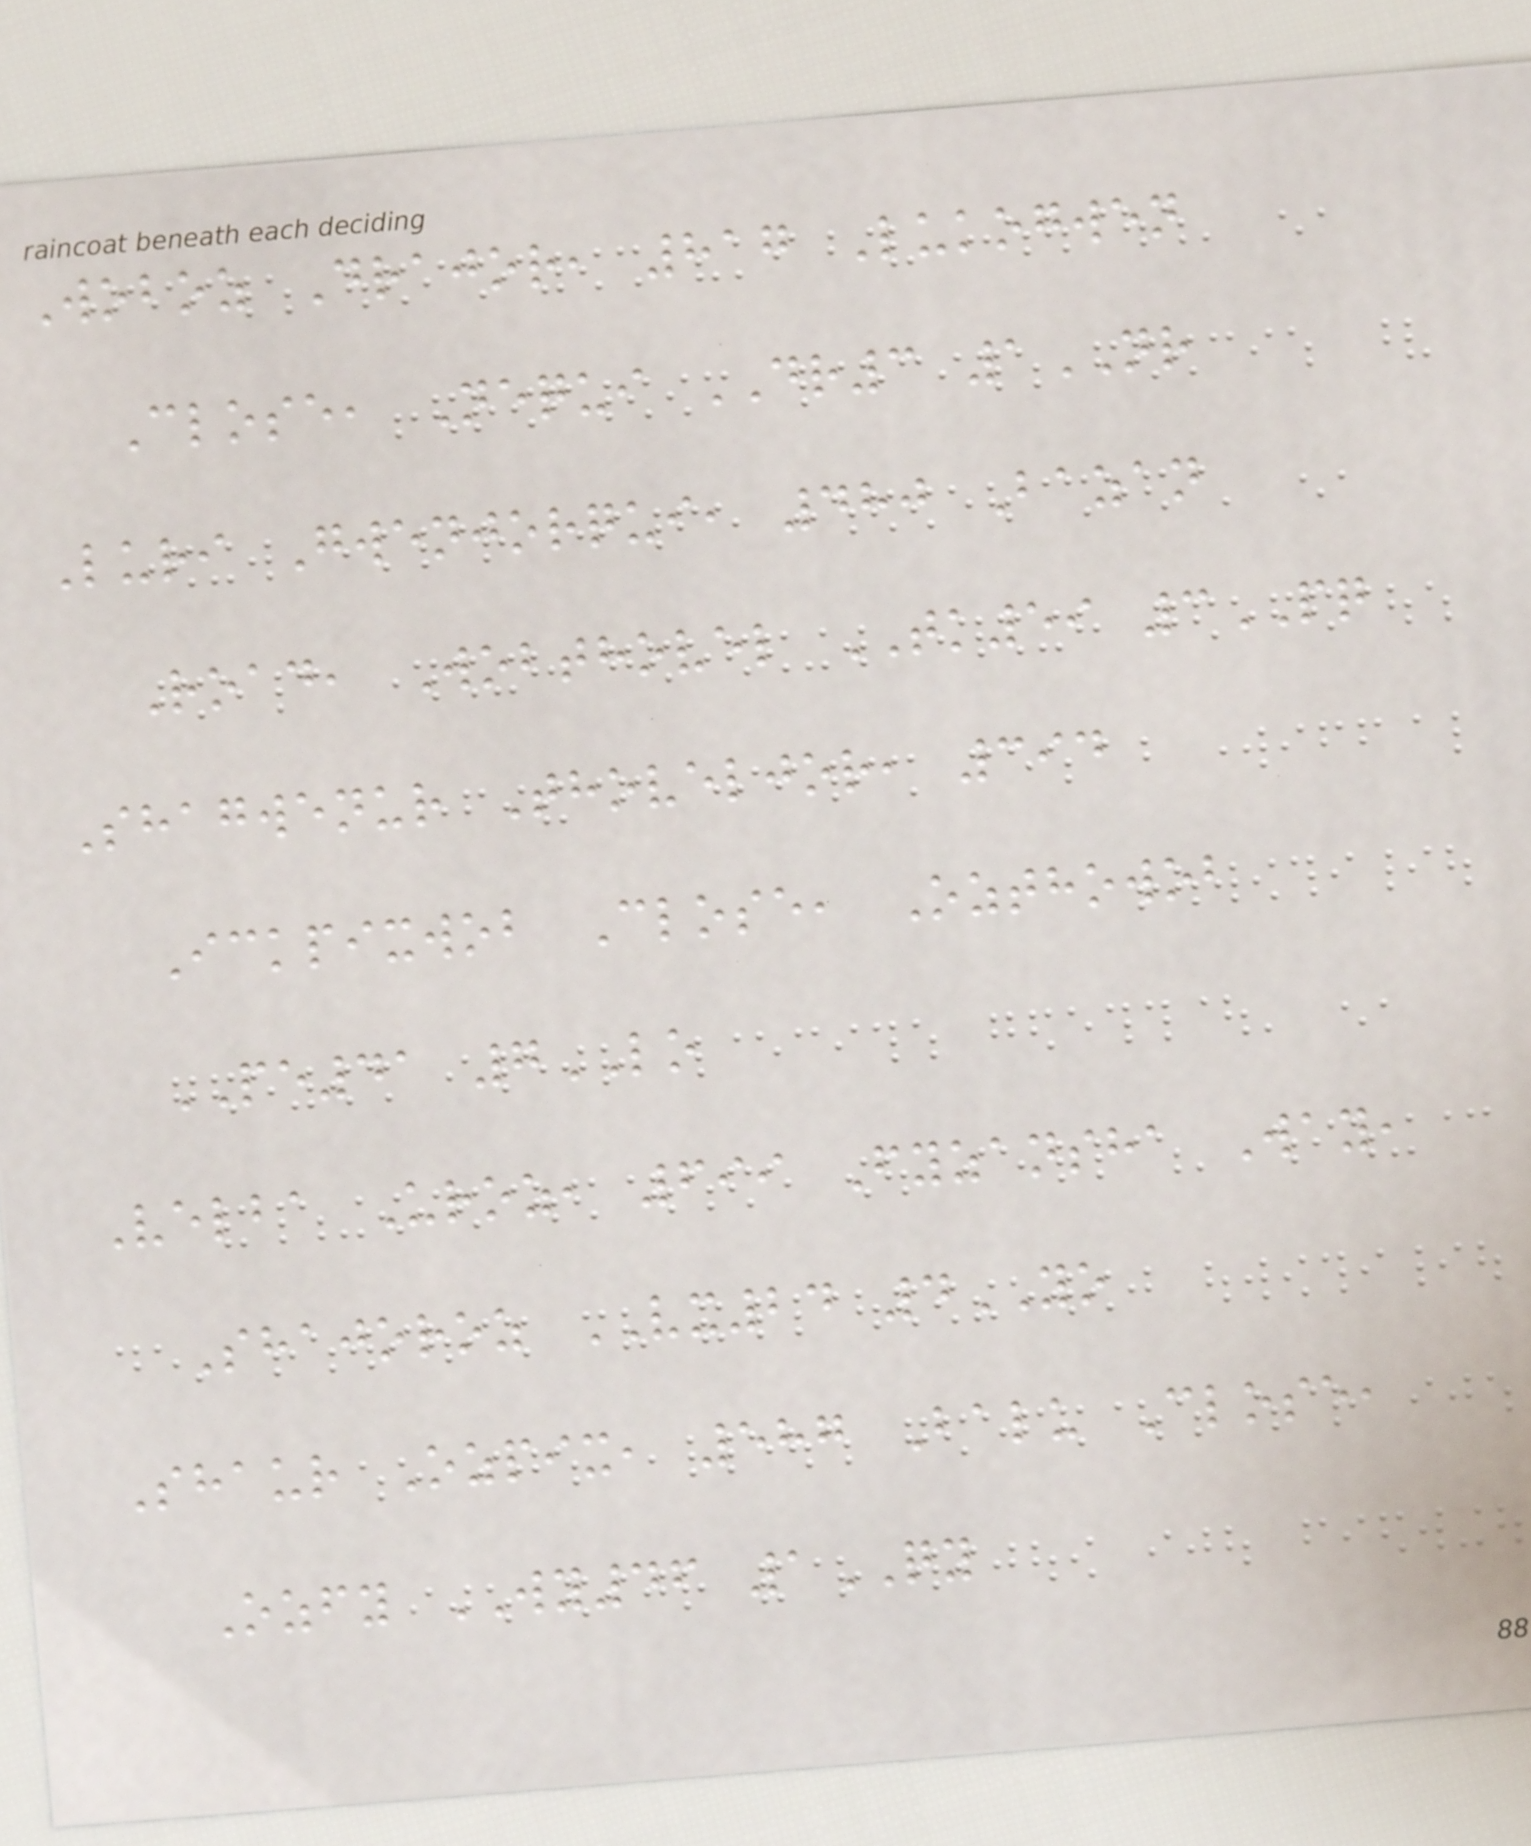Woboz Drajor, 817 Lukogwen
Close, Nequi DR3 1NR
Luri Gwenjorqui, 480 Bazan
Road, Wobthovel TK59 3PQ
Shagwenur Thoveljor, 394
Ickpixwob Close, Ozthowob
PE41 7LO
Velba Uroz, 699 Fyzansha Way,
Shajoroz VX24 4YO
Shaur Ozpix, 587 Balu Close,
Ozfy WY46 1QY
